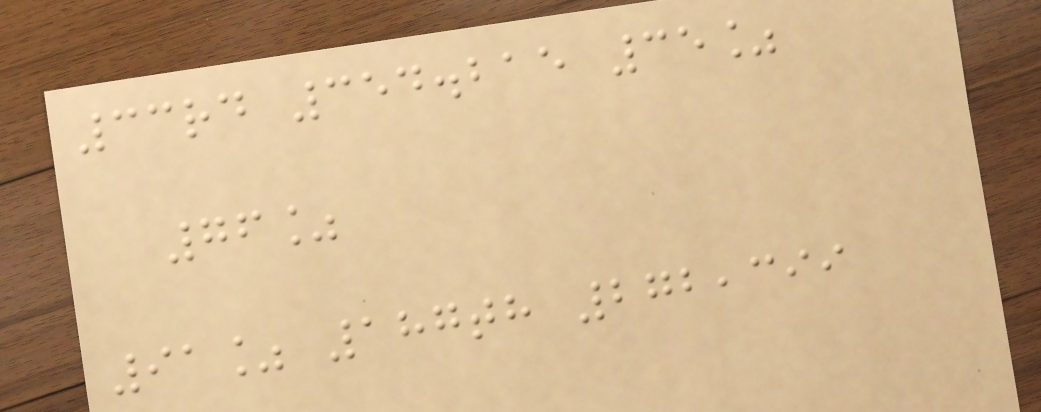33rd 354.215 35%
76%
91% 187th 272,399
